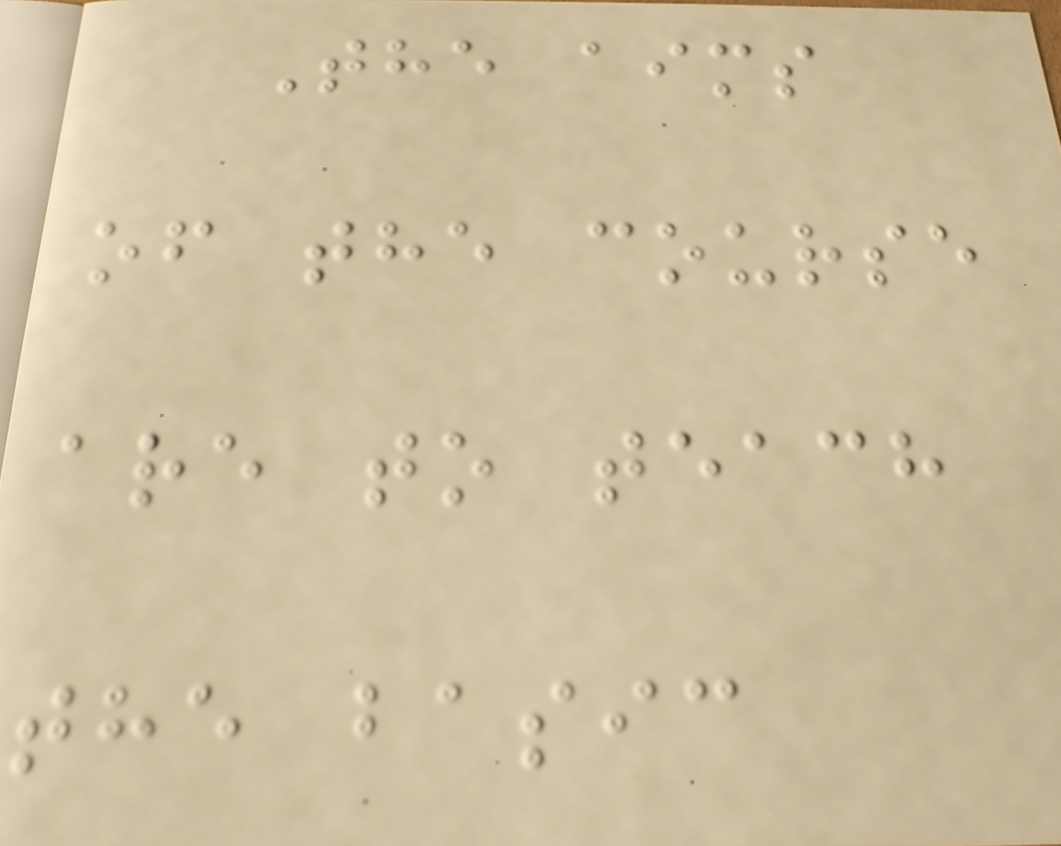The aims
of the course
are to teach
the basic
